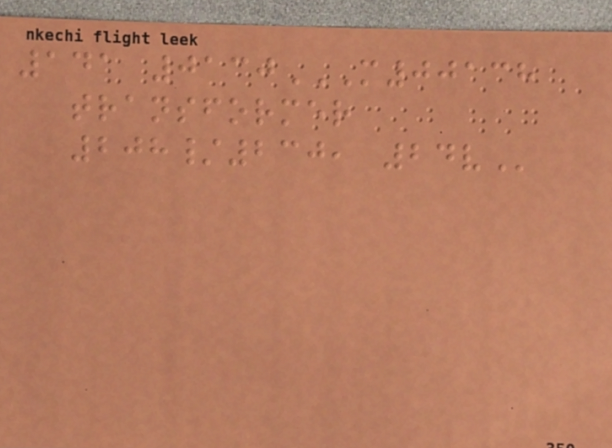141 0130M00138
TRANSFORMER
208/230, 24V
